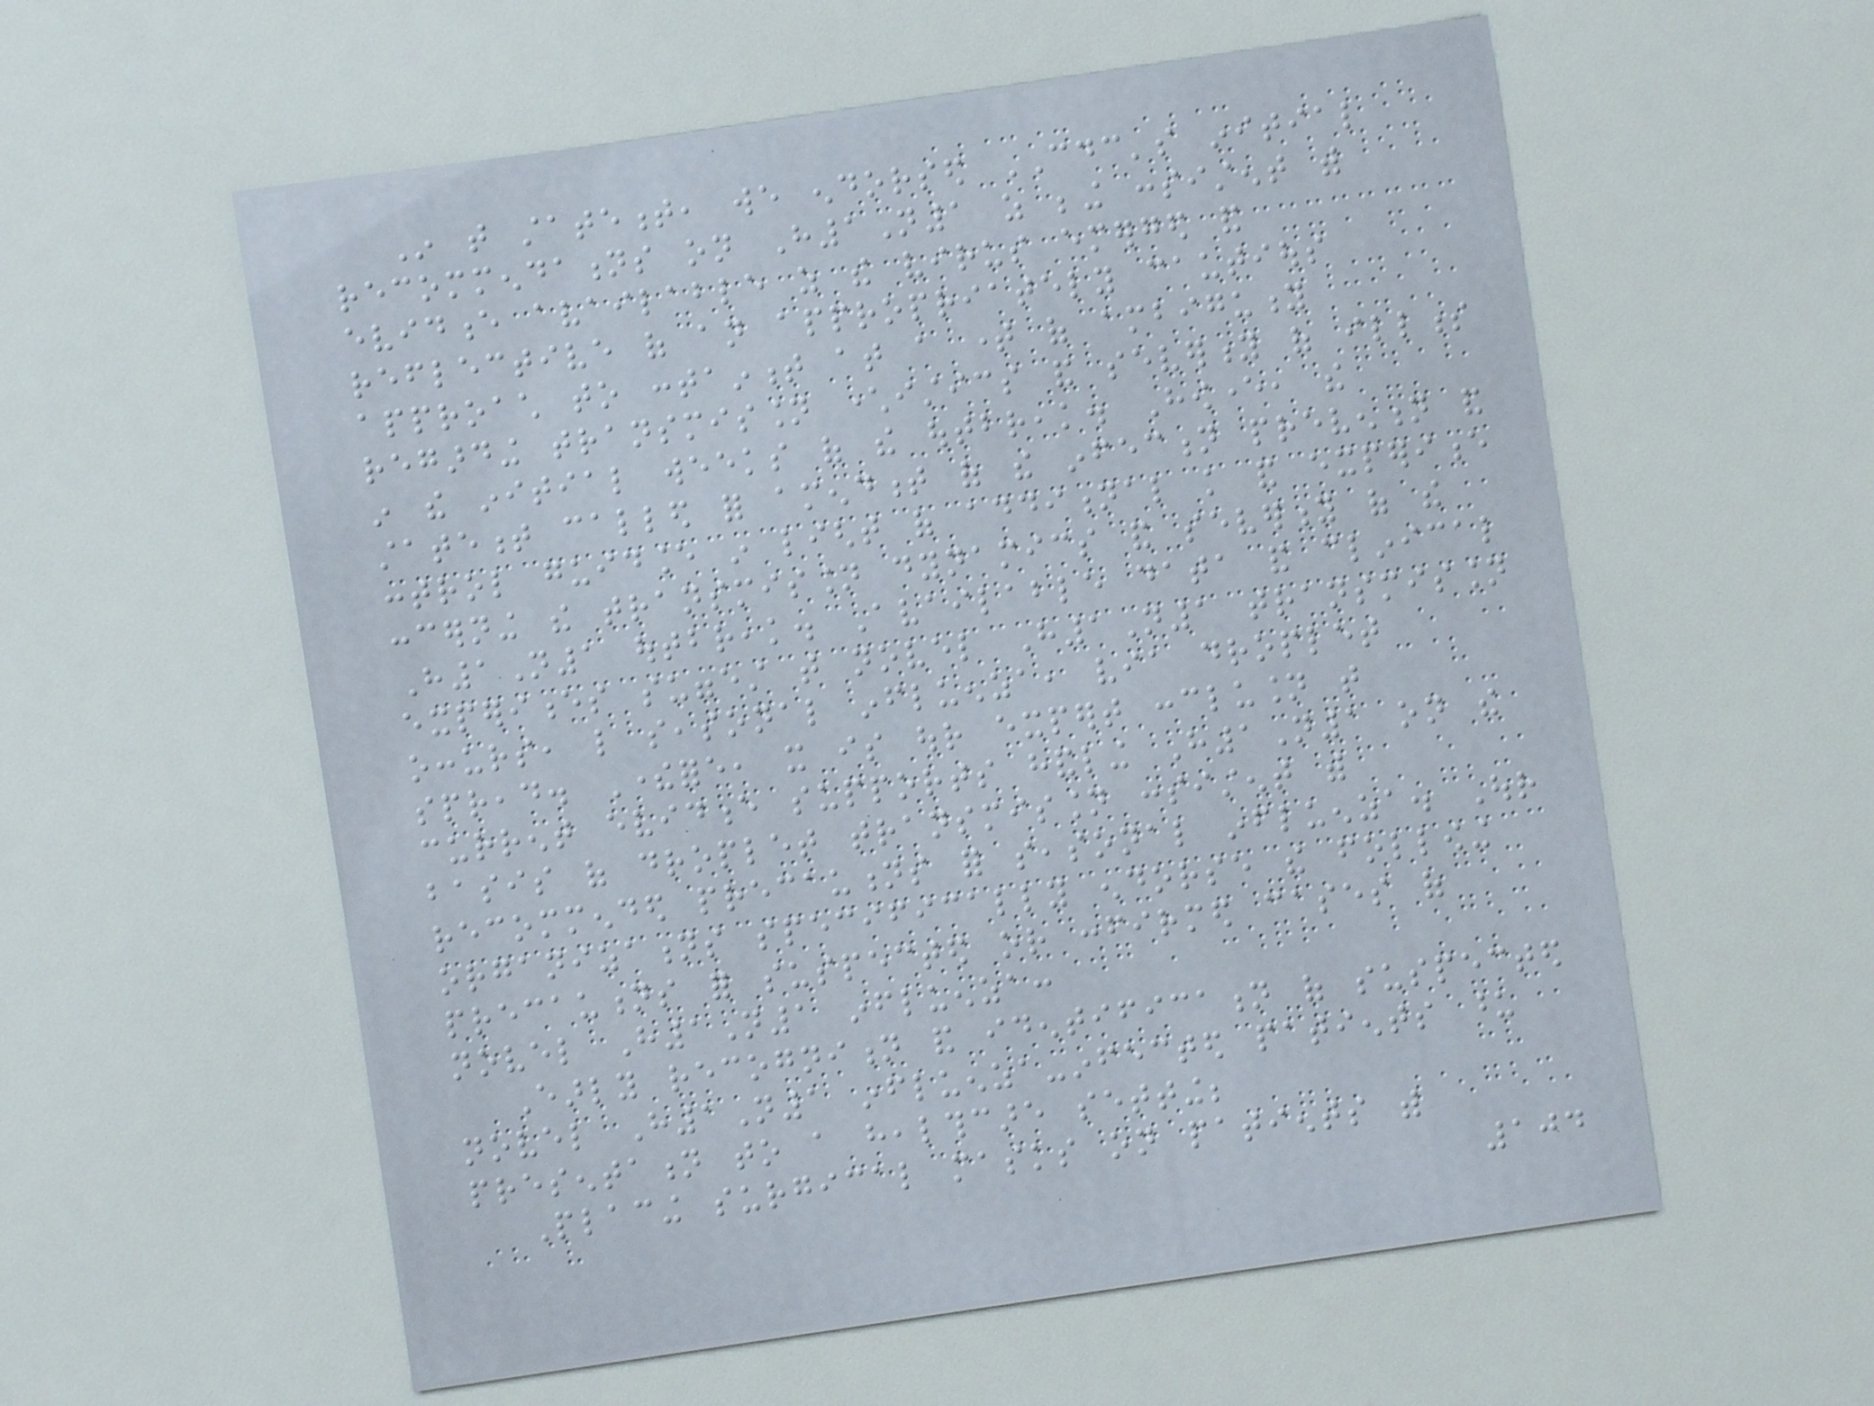In that statement, we endorsed CDC's initial
recommendations on H1N1 as being consistent with
evidence available as the virus emerged and
reflective of an appropriately cautious
approach to containment at a time of ambiguity
regarding transmission characteristics and severity of illness
in the initial weeks of the outbreak. However, the
statement called for amendment of the infection prevention and
control guidance in light of additional knowledge and experience
concerning the transmission dynamics and severity of the
H1N1 outbreak. Available data and clinical
experiences suggest that novel H1N1 transmission
occurs, like seasonal influenza, via droplet
spread. Therefore, it is our expert conclusion that
current evidence supports handling H1N1 on the
basis of droplet transmission consistent with
recommended precautions for seasonal influenza. Our
organizations specifically endorse the following
precautions for suspected or confirmed cases of
novel H1N1 influenza:
Early recognition and identification of suspected
novel H1N1 influenza-infected patients upon
presentation to a healthcare setting;
Placing surgical masks on patients with
104
